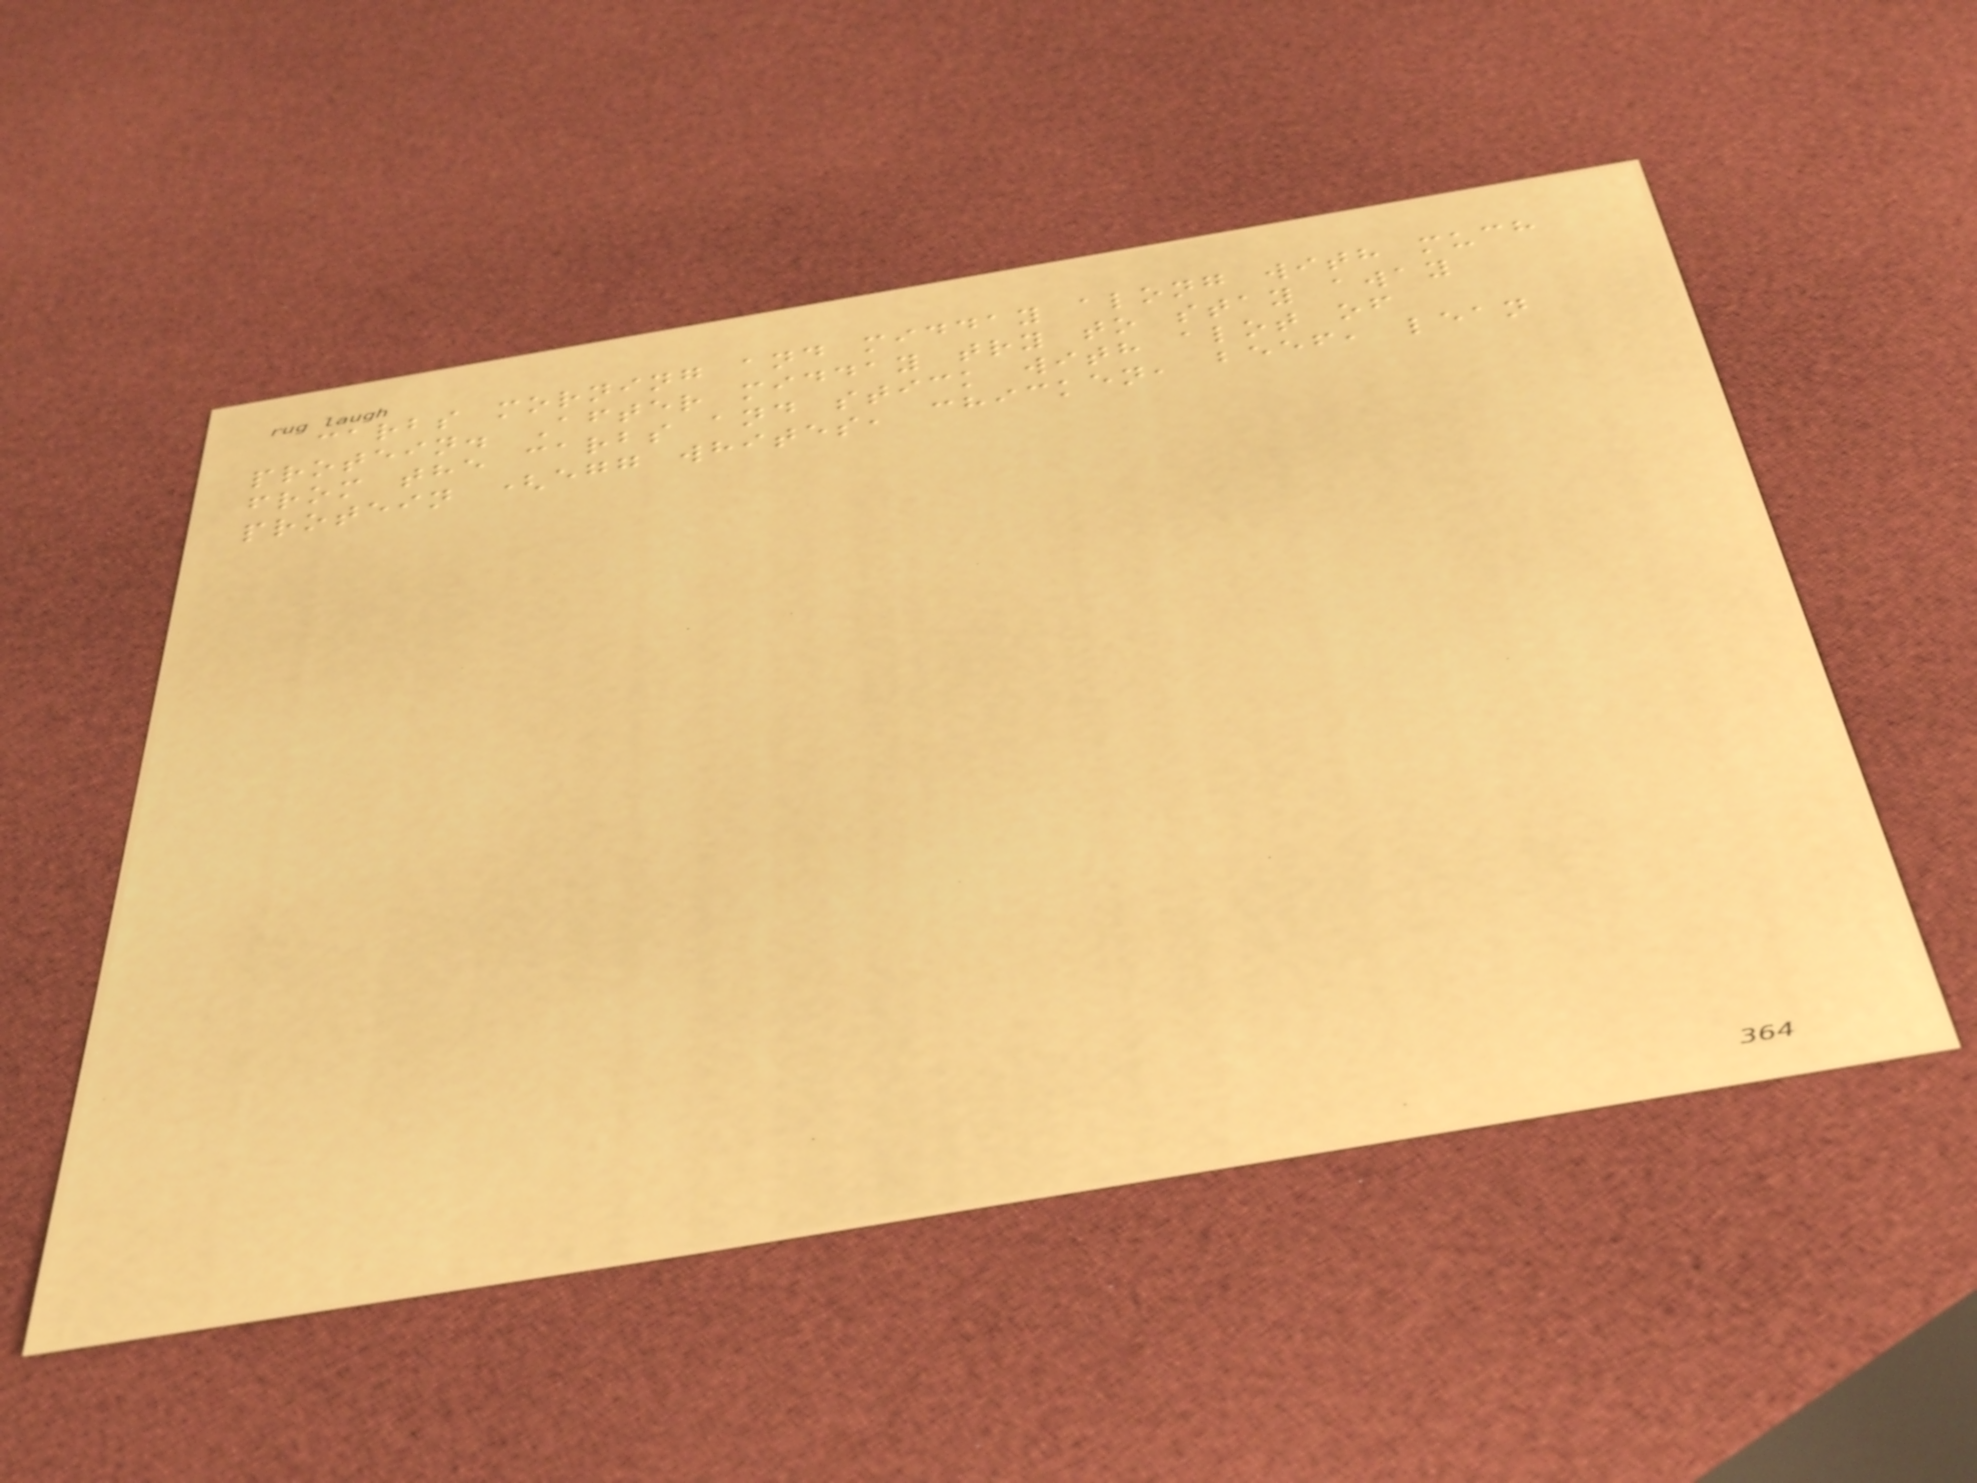carbs morning and midday along with much
protein. After midday try to stay away
from the carbs and stick with alot of
protein (egg whites, chicken, beef, lean
